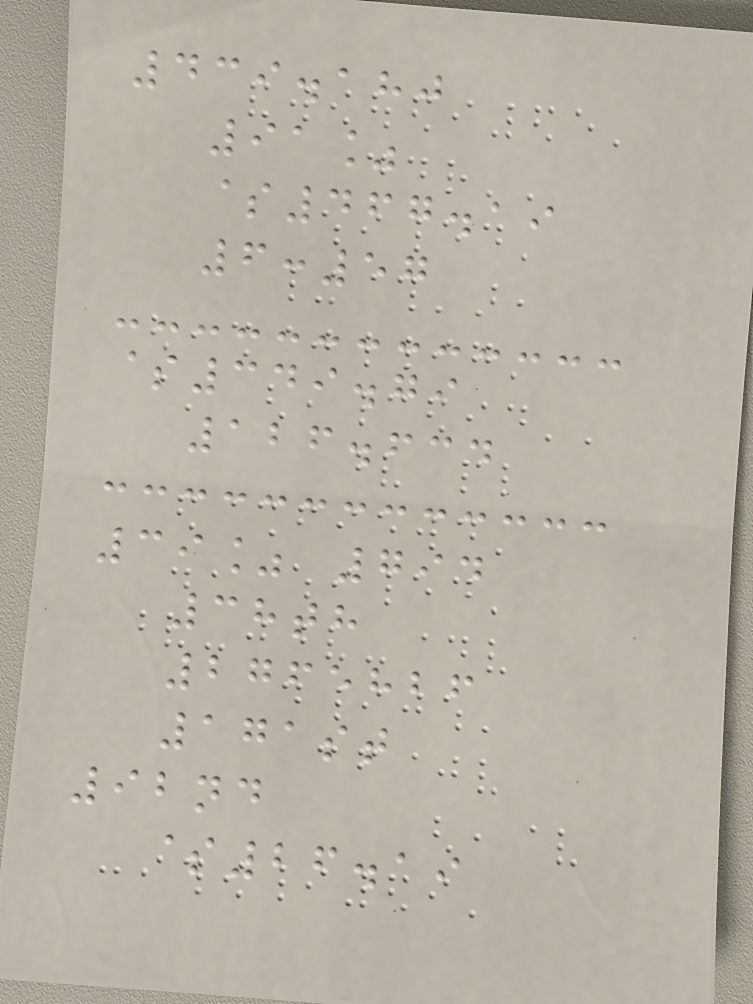439.180
91%
$467.19
6:57
$349.79
126.634
39% 794
38th
2765826
171st
92nd
$26.19
